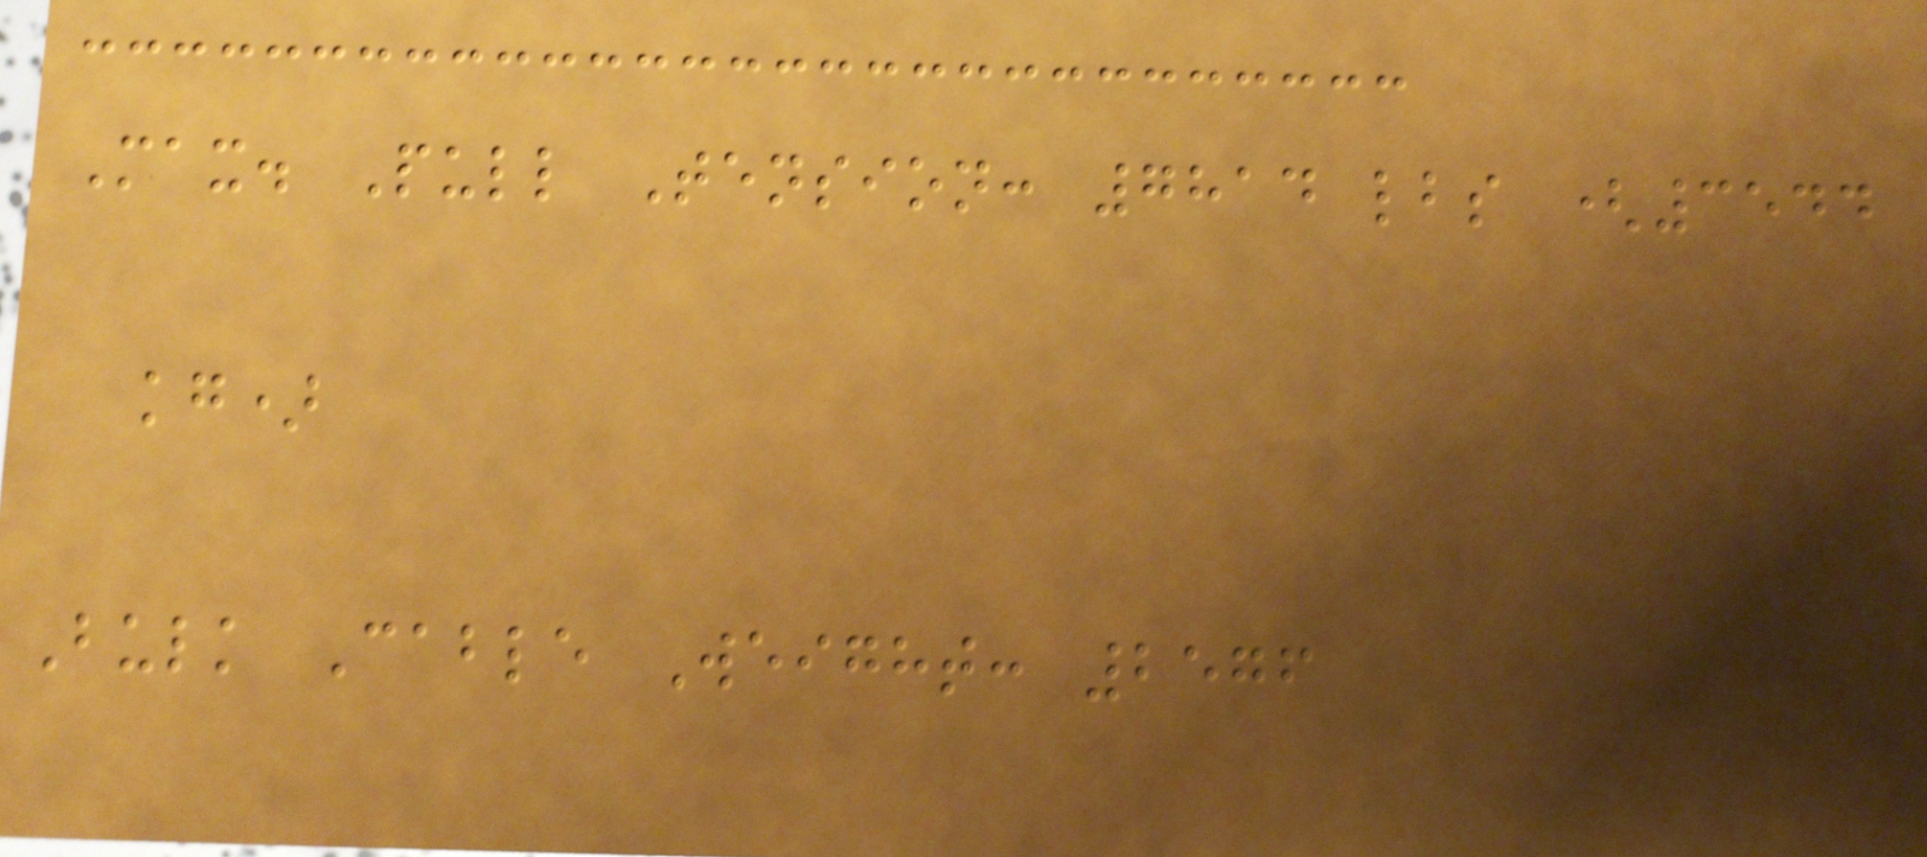Max. Pull Tension: 7814 lbs (3544
kg)
Bulk Cable Weight: 2576
